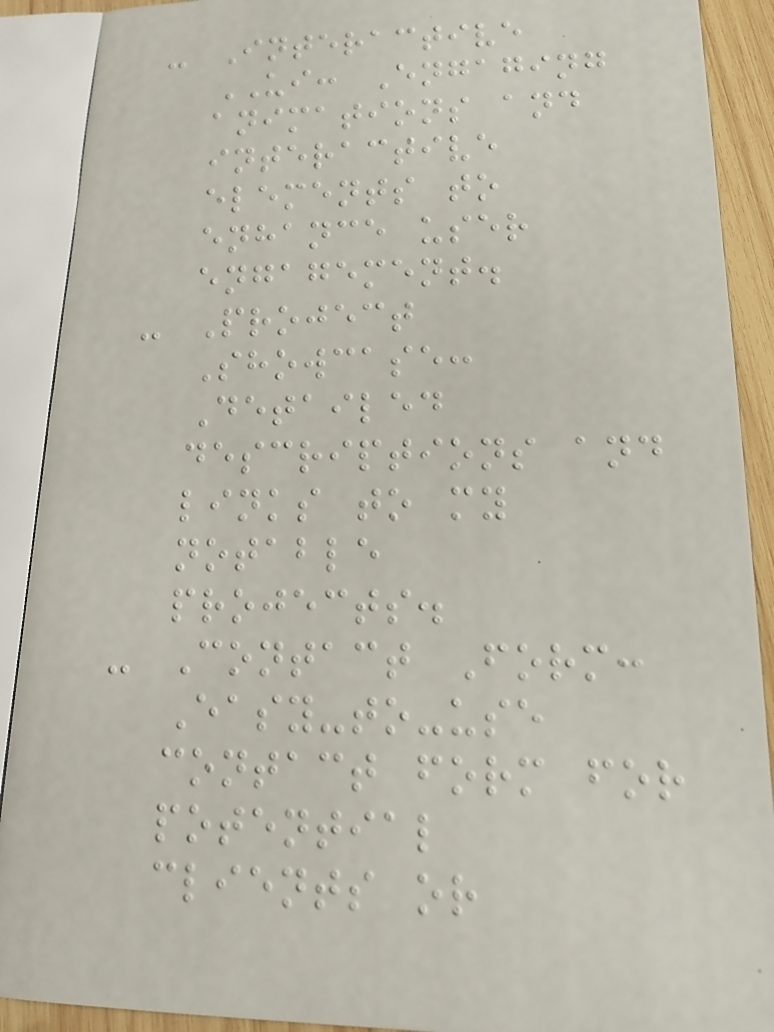- Interactive
UI: Engaging
animations and
interactive
elements to
enhance user
engagement.
- Project
Showcase:
Detailed
descriptions and
links to my
notable
projects.
- Contact Form:
Easy-to-use
contact form for
potential
clients or
